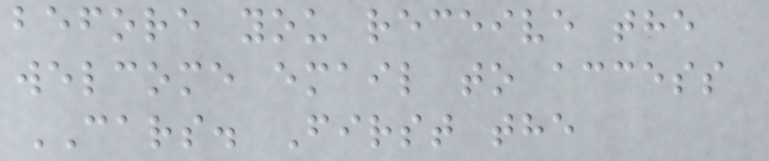before you receive the
welcome email to access
CARS. First the
